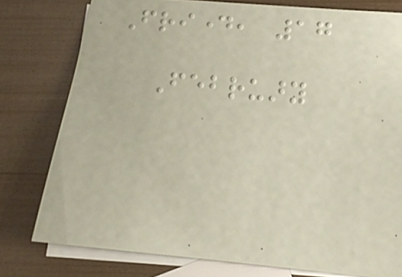Friday, 17
February
